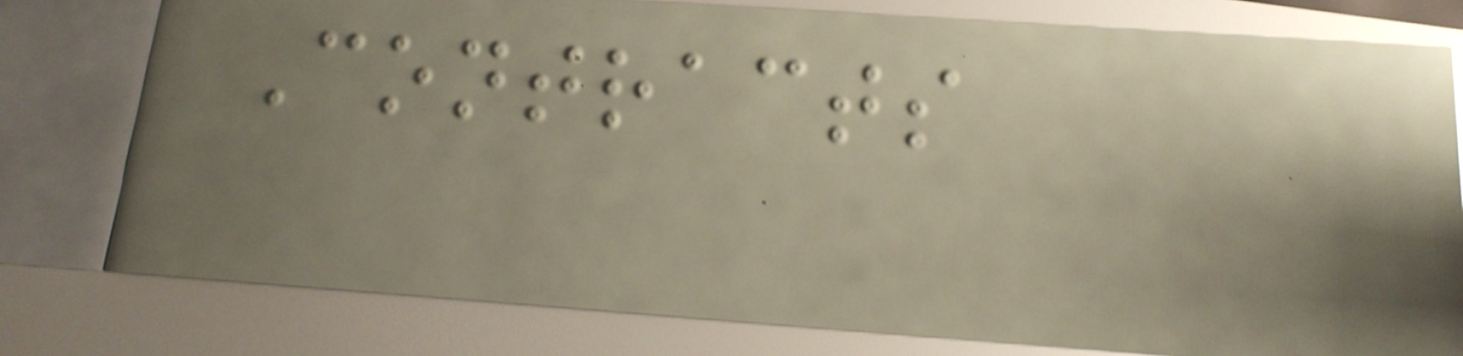Contracts
